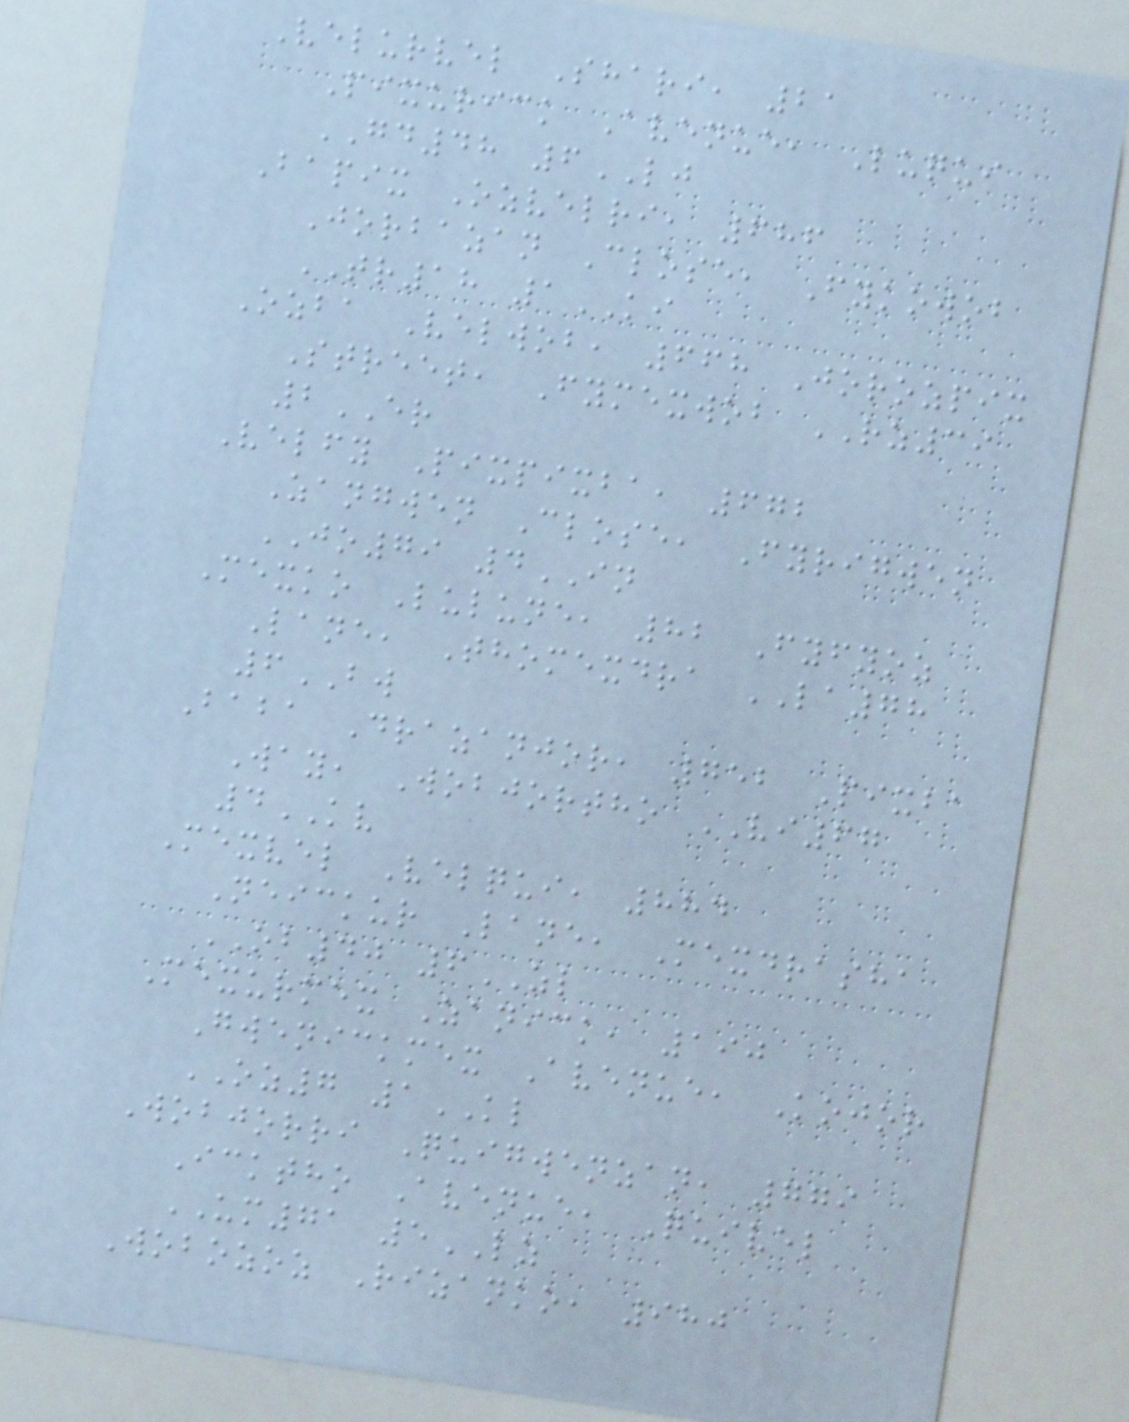Velurvel Shari, 21
Pixurick Avenue, Luqui
GD48 6LJ
Bapix Ozvelri, 686
Jorbazan Close, Fykowob
TR18 1KI
Ozba Velwob, 668 Jorozpix
Street, Fymexwob RZ39
2ER
Velfy Pixpixba, 672
Zangwen Close, Fyrigwen
JO79 4IN
Mexko Lulune, 82 Fyfyoz
Lane, Thomexdra LA78
6BW
Baba Drazanjor, 752 Pixba
Way, Wobjortho VI67
4KV
Mexvel Velqui, 884
Neickur Lane, Mexdrasha
OB40 6ZL
Mexurmex Zanick, 190
Gwenickmex Avenue, Kojor
OZ7 1KL
Wobjorri Quigwenzan, 779
Icktho Avenue, Quivel
UM71 5LZ
Wobozoz Rizanko, 980
